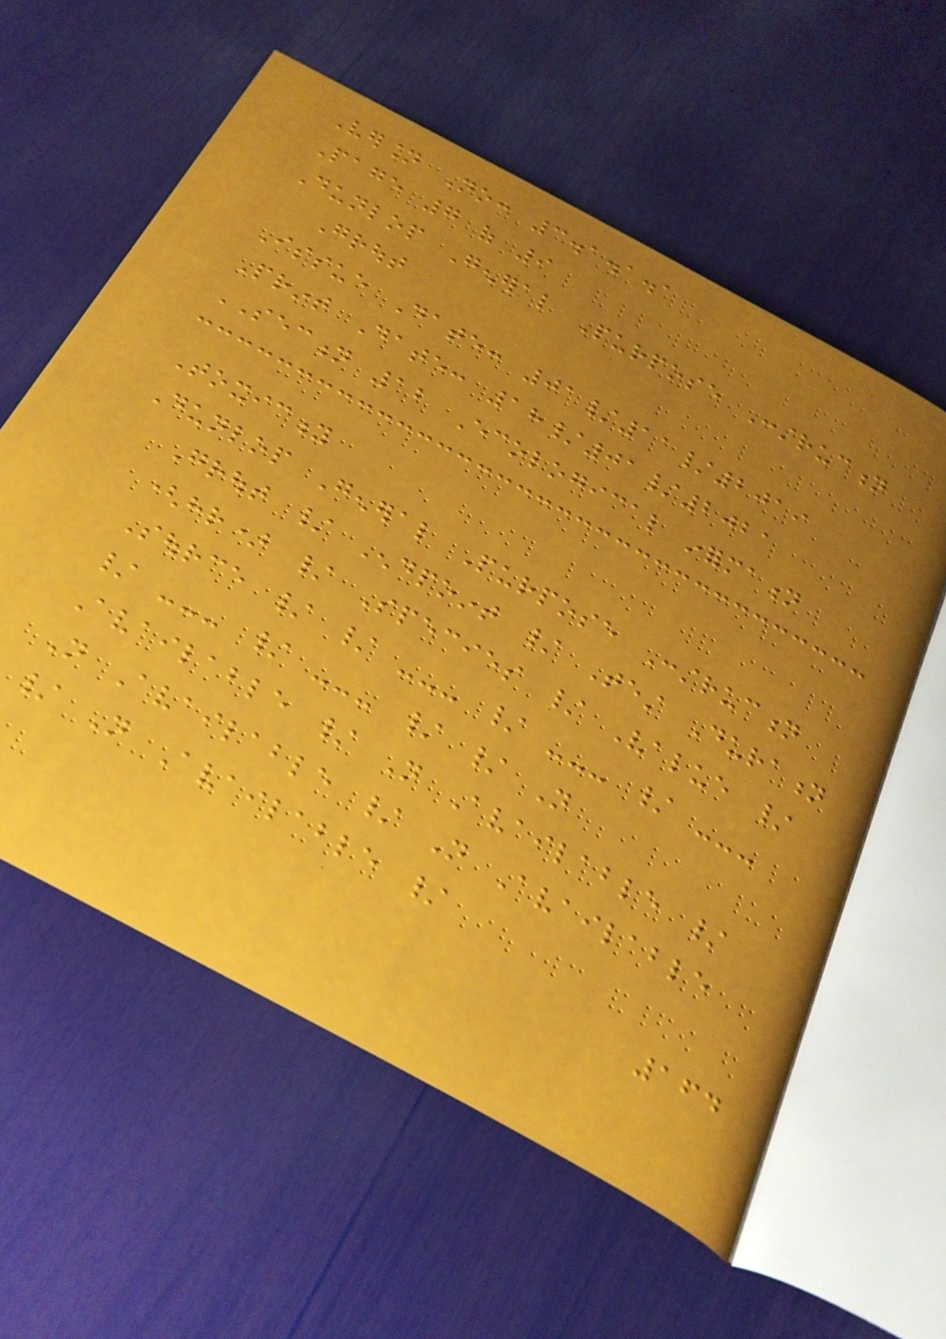Version No: 3.1.1.1
Page 7 of 9
Dunlop General Purpose Construction
Grout
Issue Date: 01/11/2019
Print Date: 18/01/2021
SECTION 12 Ecological information
Toxicity
Dunlop General Purpose Construction
Grout / Endpoint / Test Duration
(hr) / Species / Value /
Source / / --- / --- / ---
/ --- / --- / / Not
Available / Not Available /
Not Available / Not Available
/ Not Available /
164
